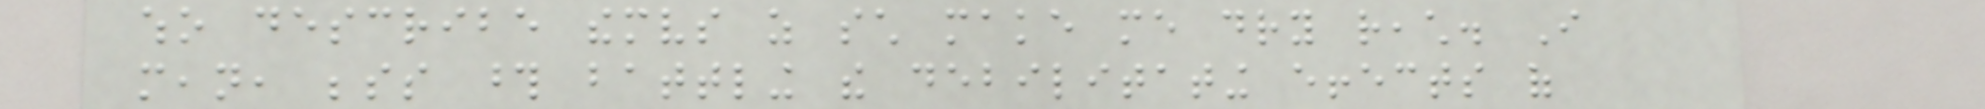who describe themselves as such make me dry reach. I
mean, besides those battling the debilitating effects of
